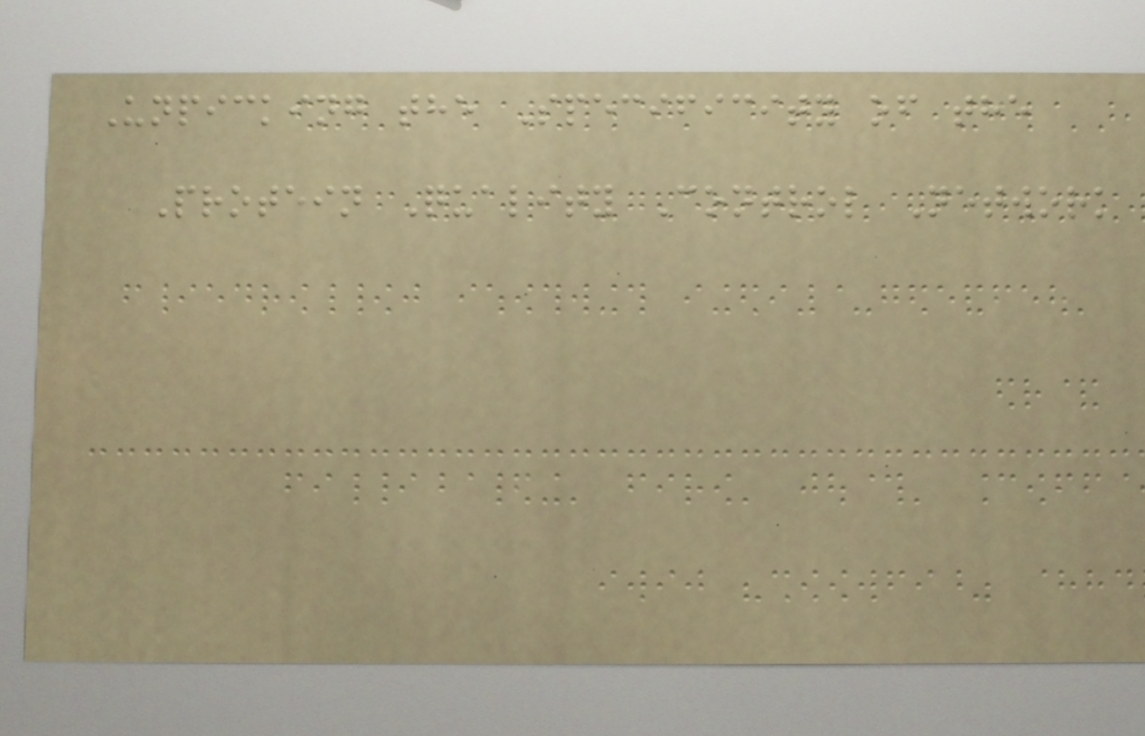Unpicking the Specificity of the
Protein Quality Control Network
